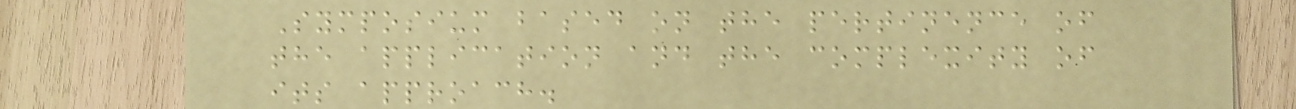Symposium based on the pertinence of
the application and the complexity of
its approach.
